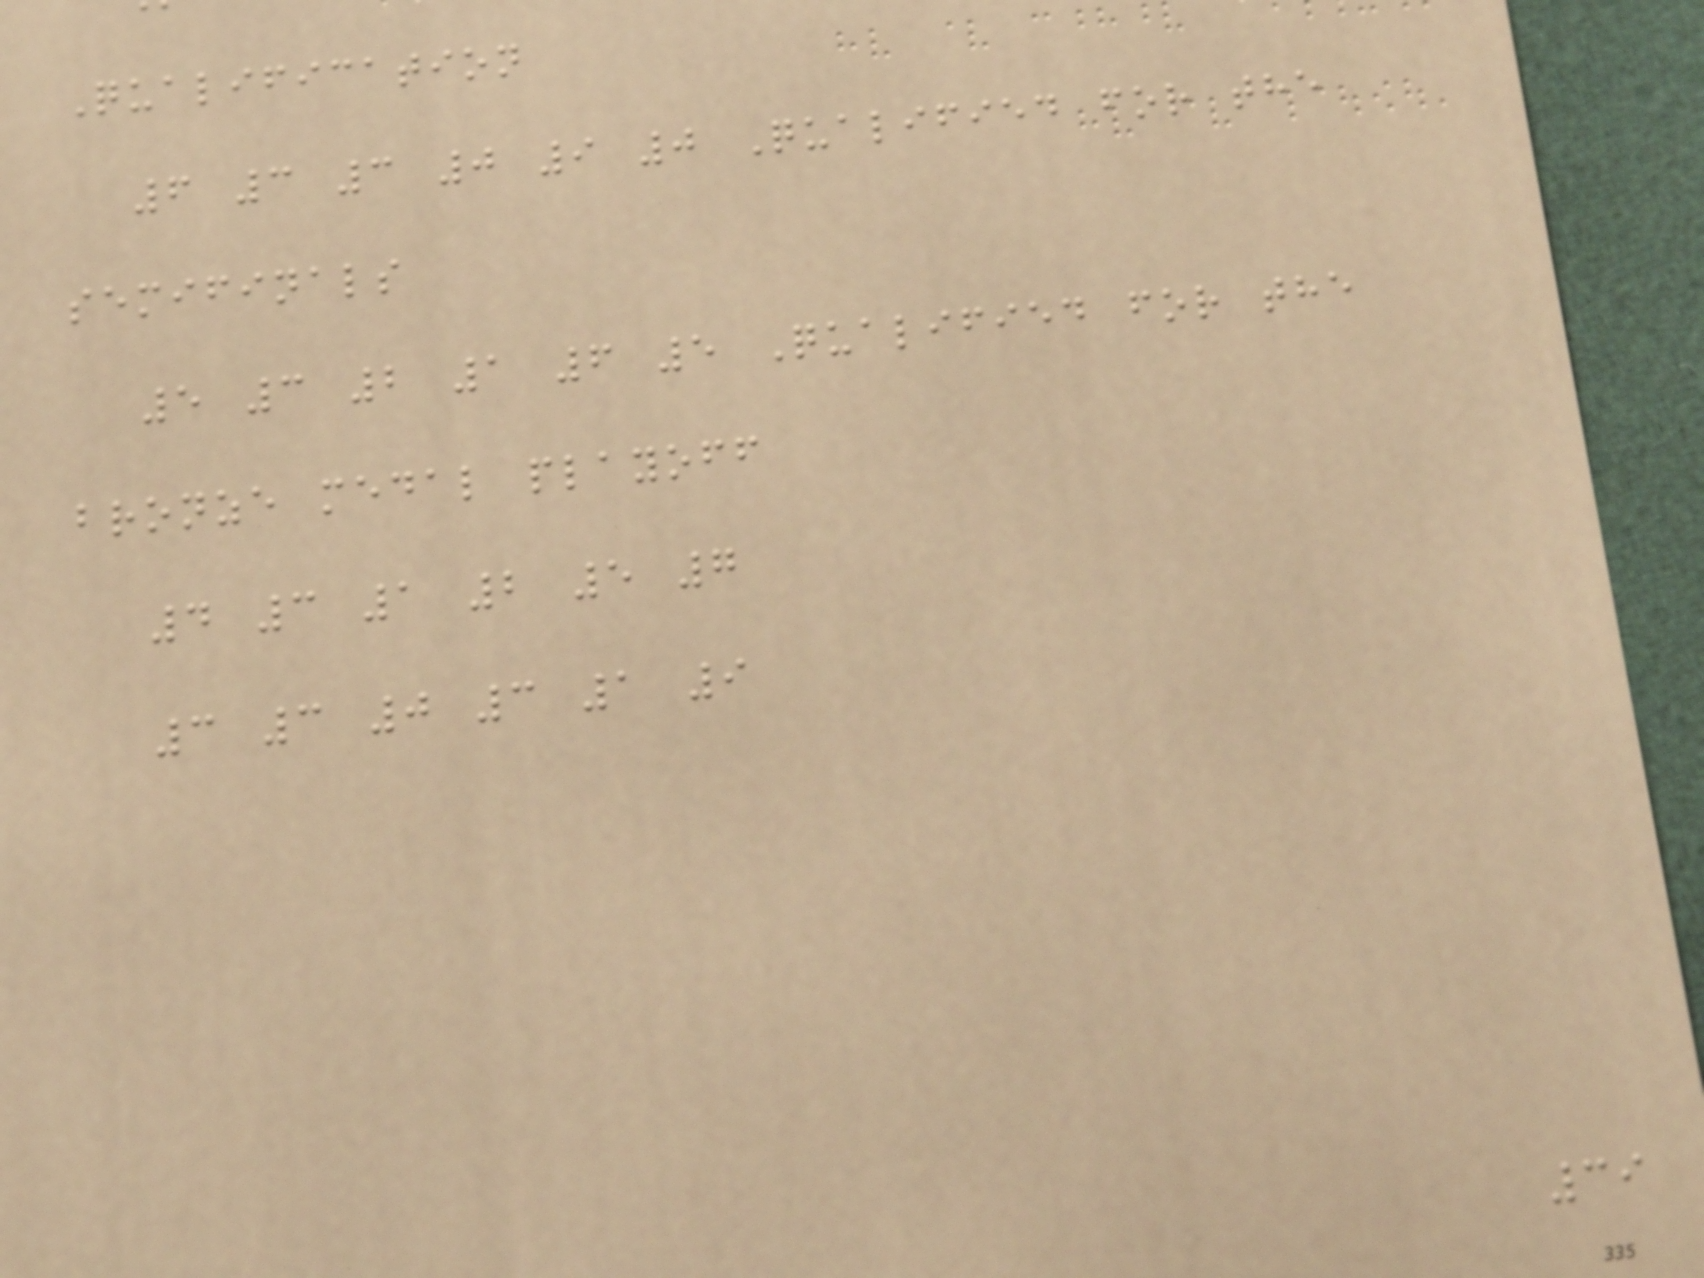Qualification
6 3 3 0 9 0 Qualified for the
semifinals
5 3 2 1 6 5 Qualified for the
bronze medal playoff
4 3 1 2 5 7
3 3 0 3 1 9
39
